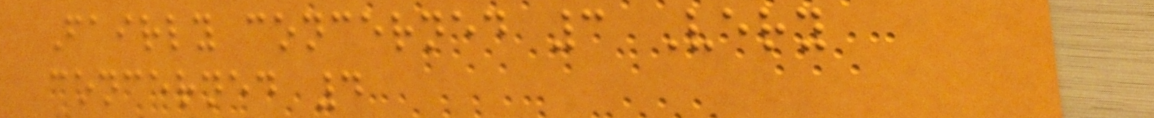Fairly concerned 3 Very
concerned 4
